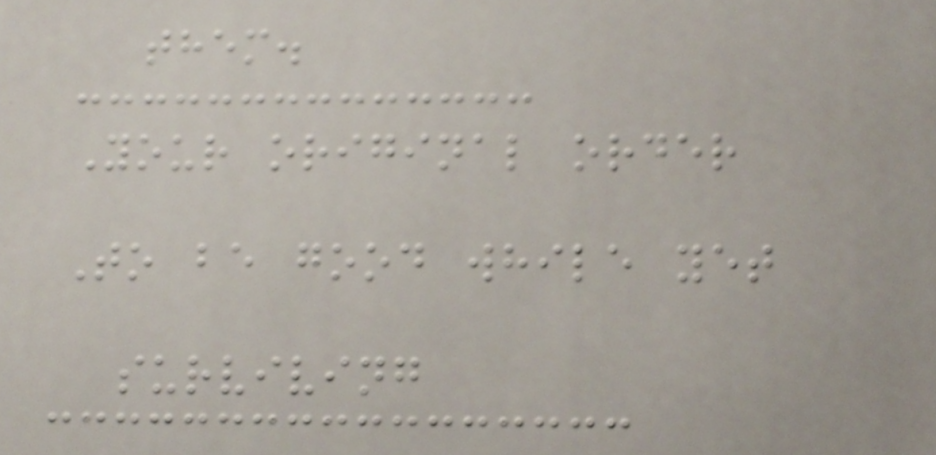them.
Your original order
To be good while yet
surviving
